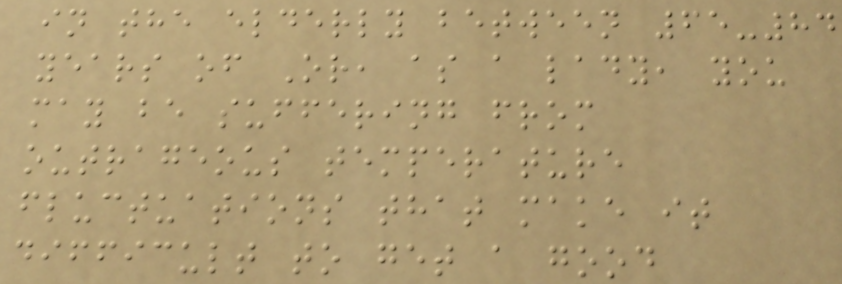in the elderly between 65-84
years of Or, as a lady, you
may be suffering from
outrageous temperature
fluctuations that make it
difficult to get a good
